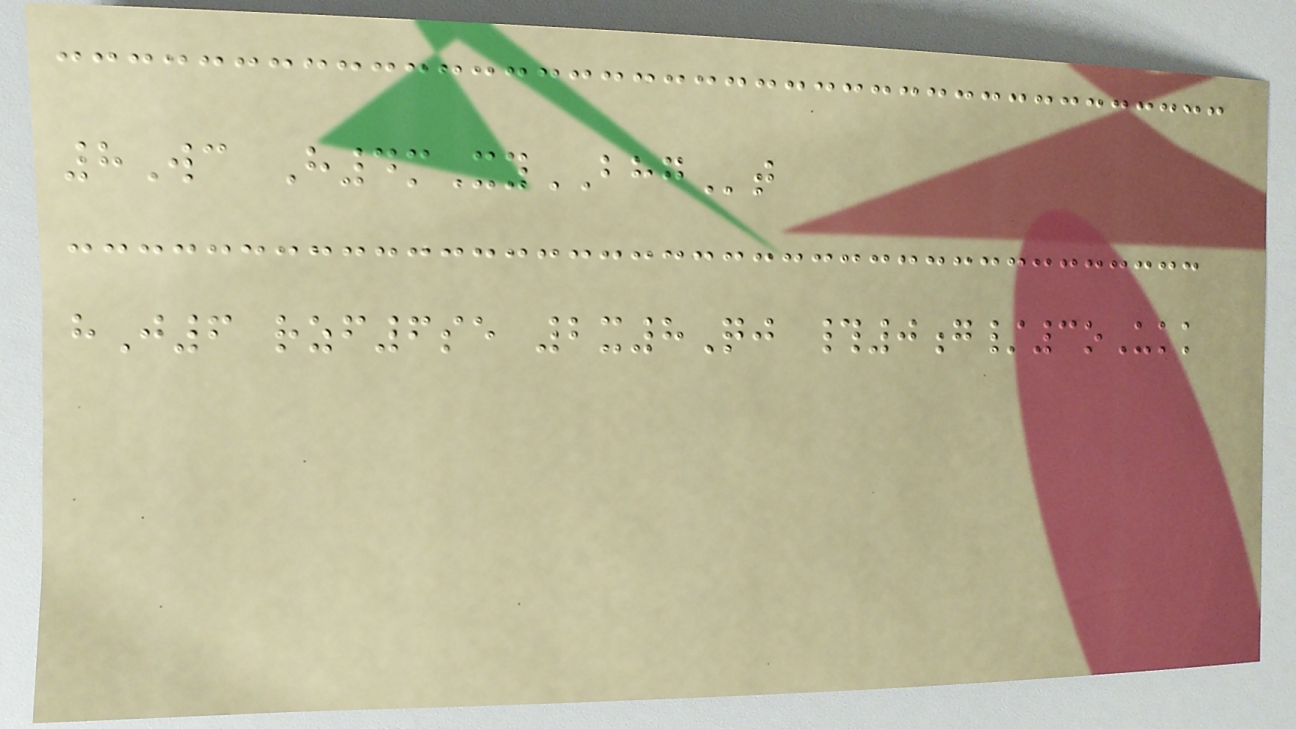8Wc H4mXyBHGt
hJ6 rzf6se 2x8Qj #0g/3oUkk
